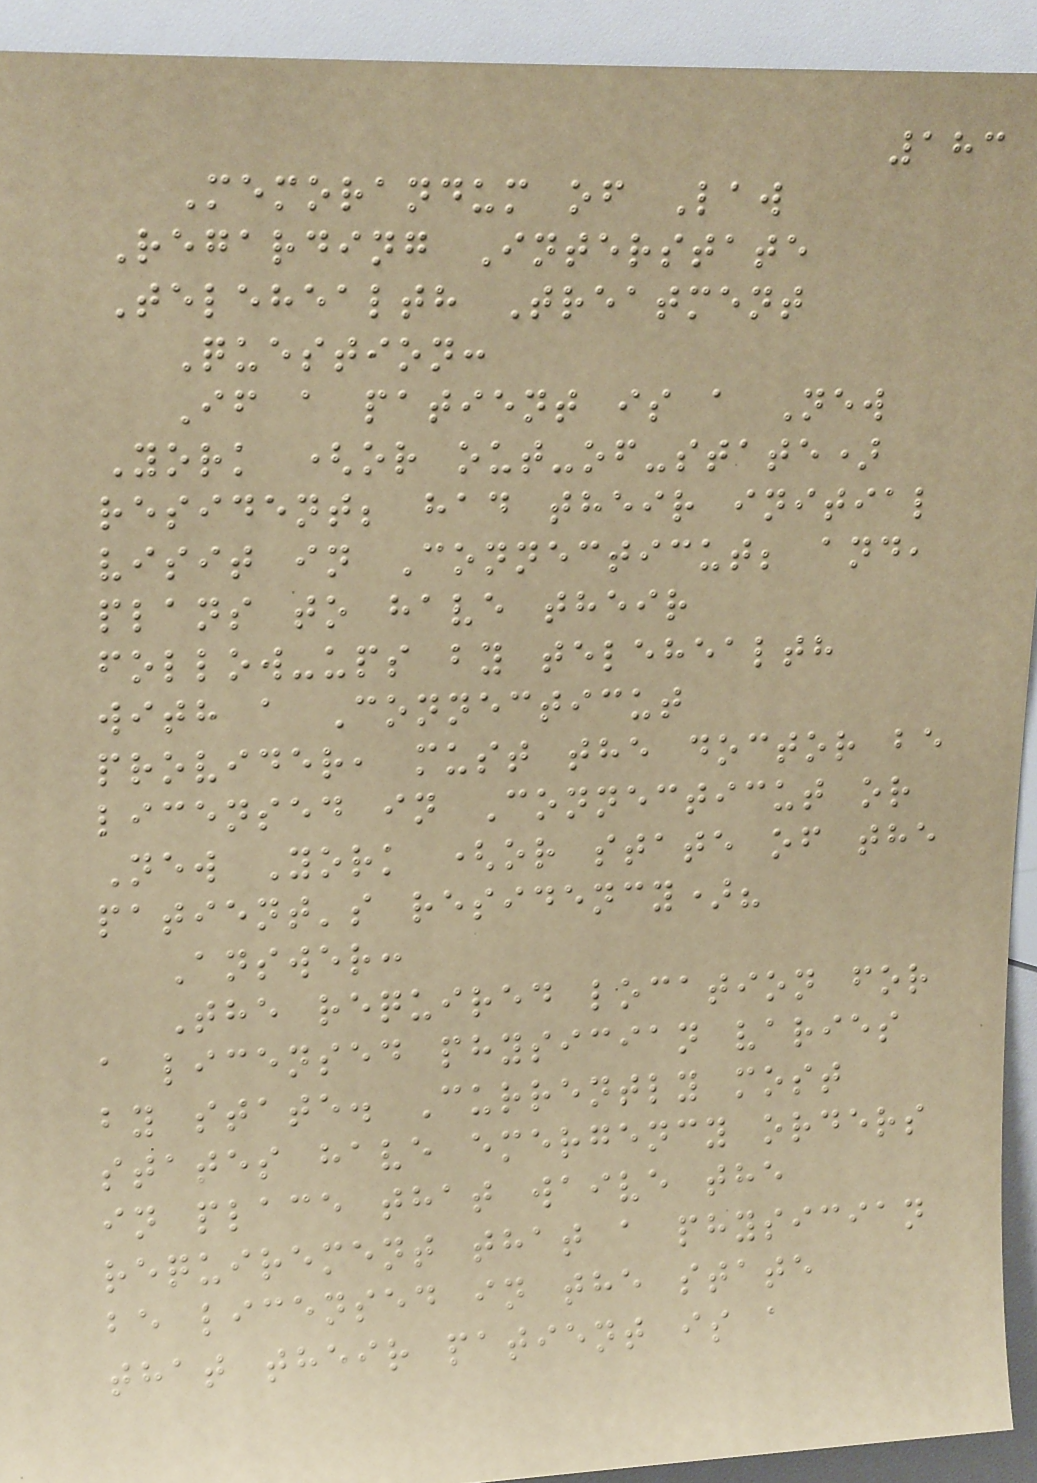183
Memorandum of Law
Regarding Interstate
Telehealth Treatment
Question:
If a patient is a New
York (or out-of-state)
resident; had their initial
visit in Connecticut; and,
plans to have their
follow-ups by telehealth
with a Connecticut
provider, must the doctor be
licensed in Connecticut or
New York (or state of the
patient's residency)?
Answer:
The required location for
a licensed physician varies
by state. Currently most
states have emergency orders
in place that waive the
requirement that a physician
be licensed in the state
that their patient is a
